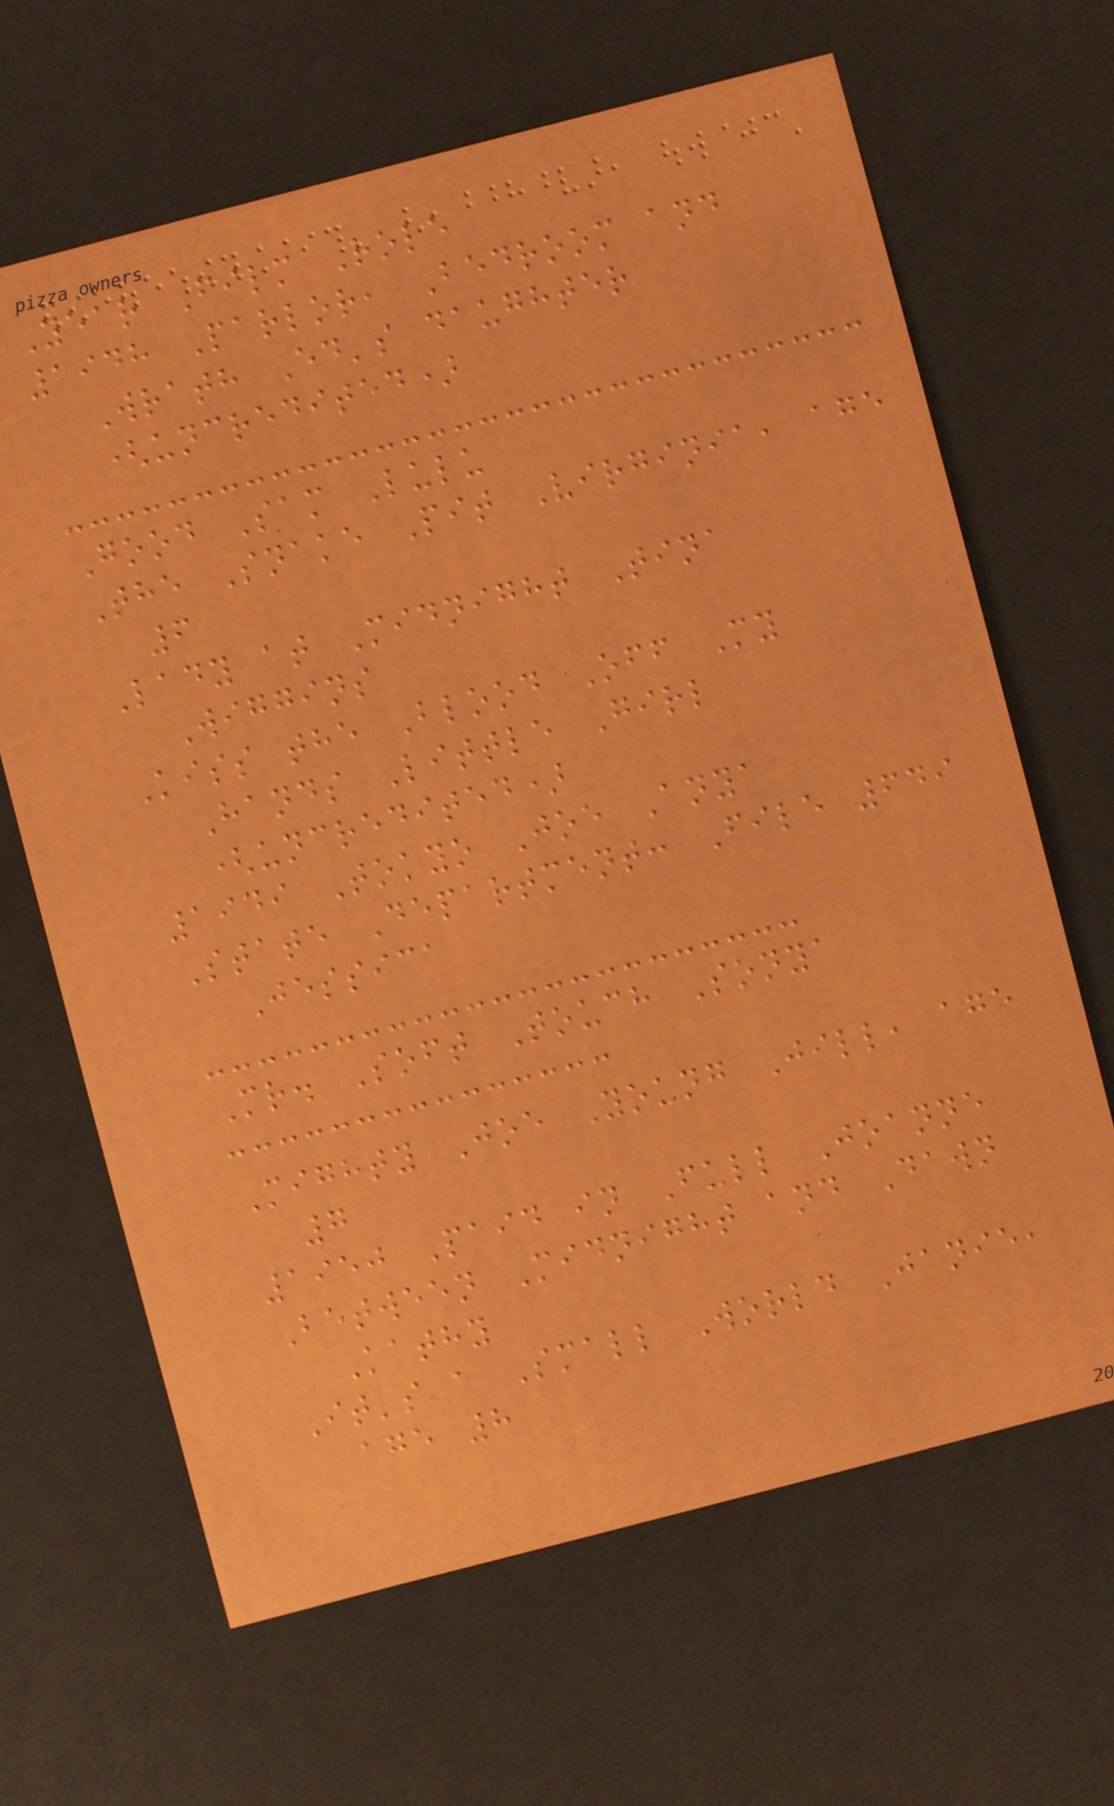Year Film Role
1948 Parlor, Bedroom and
Wrath Ed's daughter
(uncredited)
Good Sam Lulu
The Snake Pit Virginia, age
6
Lady at Midnight Tina
Wiggins
Kiss the Blood Off My
Hands Little Girl
(uncredited)
1949 Tokyo Joe Anya
State Department: File 649
Jessica
Mr. Soft Touch Sonya
Mighty Joe Young Jill, age
7
1950 Paid in Full Joanne
Between Midnight and Dawn
Kathy
It's a Small World Janie,
age 8
